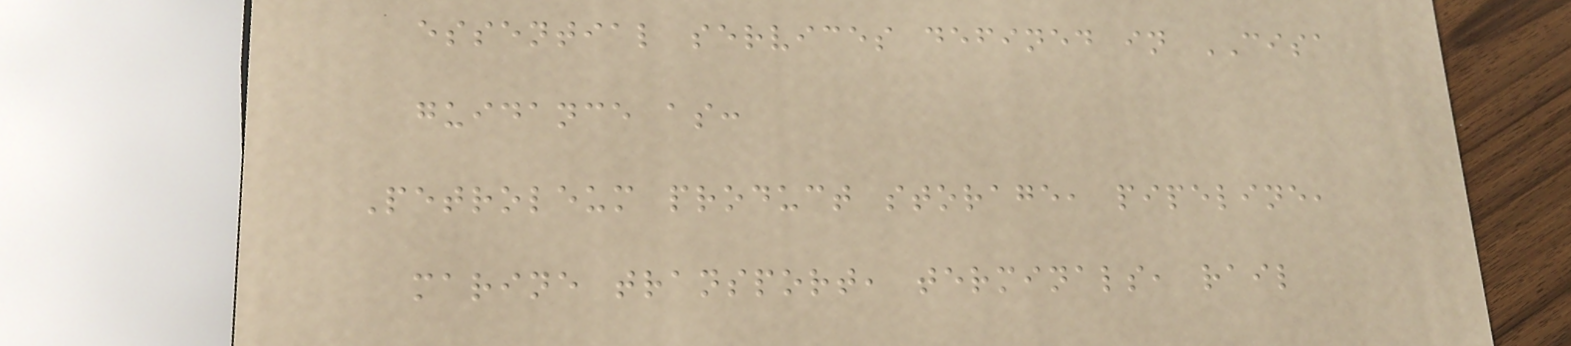essential services defined in CISA
guidance as:
Petroleum product storage, pipeline,
marine transport, terminals, rail
